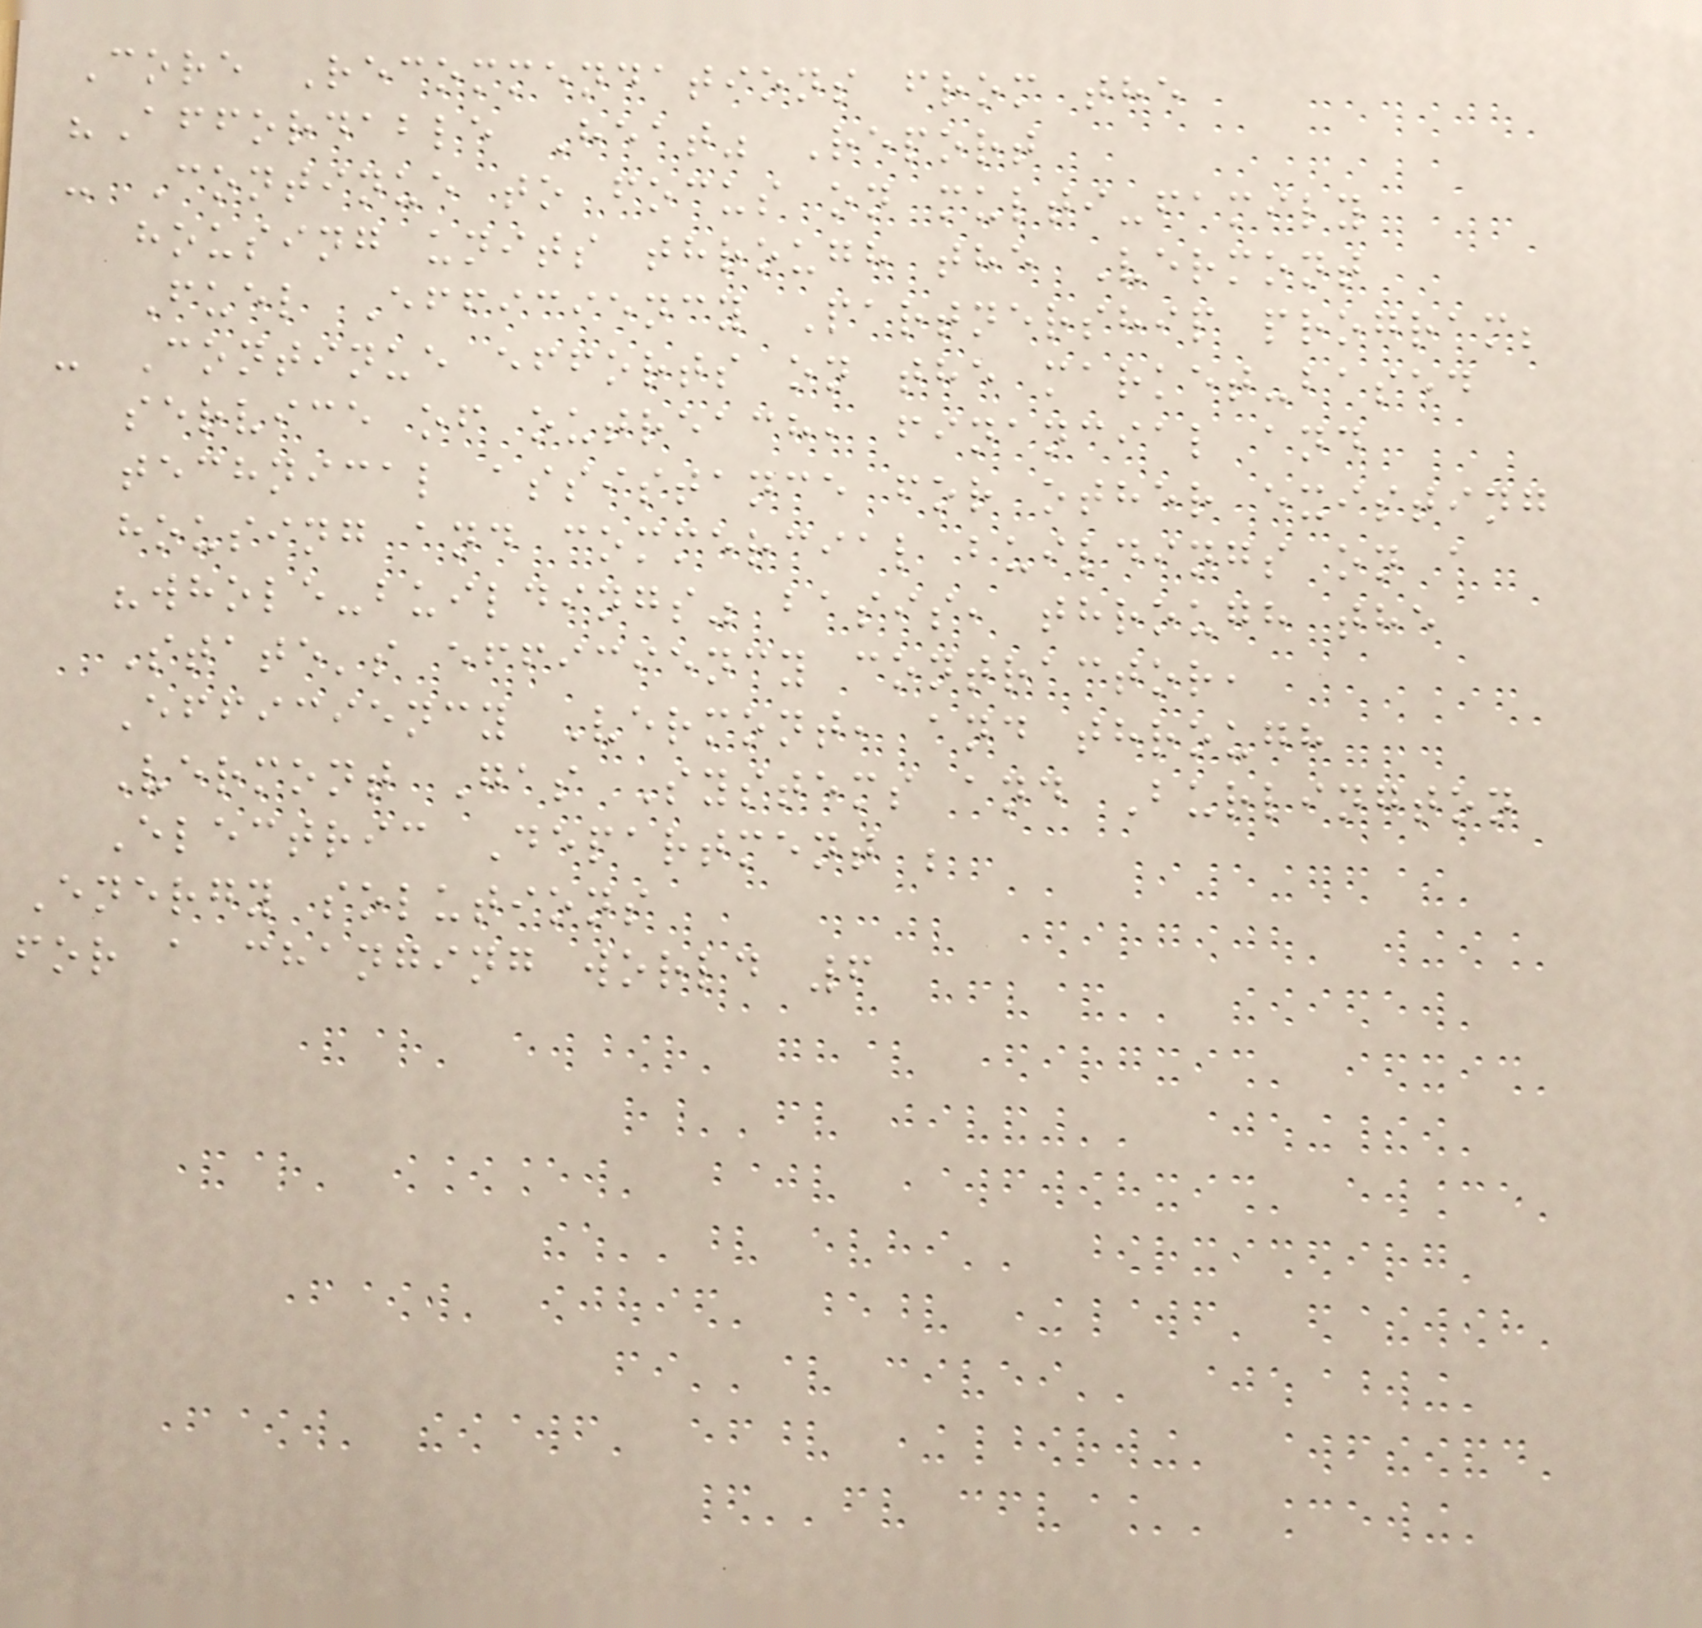Core Recommendations from the
"Affordable Heat" Report
- Continue to focus on multi-family
housing units through the Vermont
Fuel Efficiency Partnership program;
- Continue efforts on the market-based
service of outreach, financial and
technical assistance for other existing
housing and commercial buildings on a
"whole-buildings" basis, through the
State's efficiency contractor,
Efficiency Vermont, and through
Vermont Gas Systems and Burlington
Electric Department ;
Energy solutions
for a changing world 6
